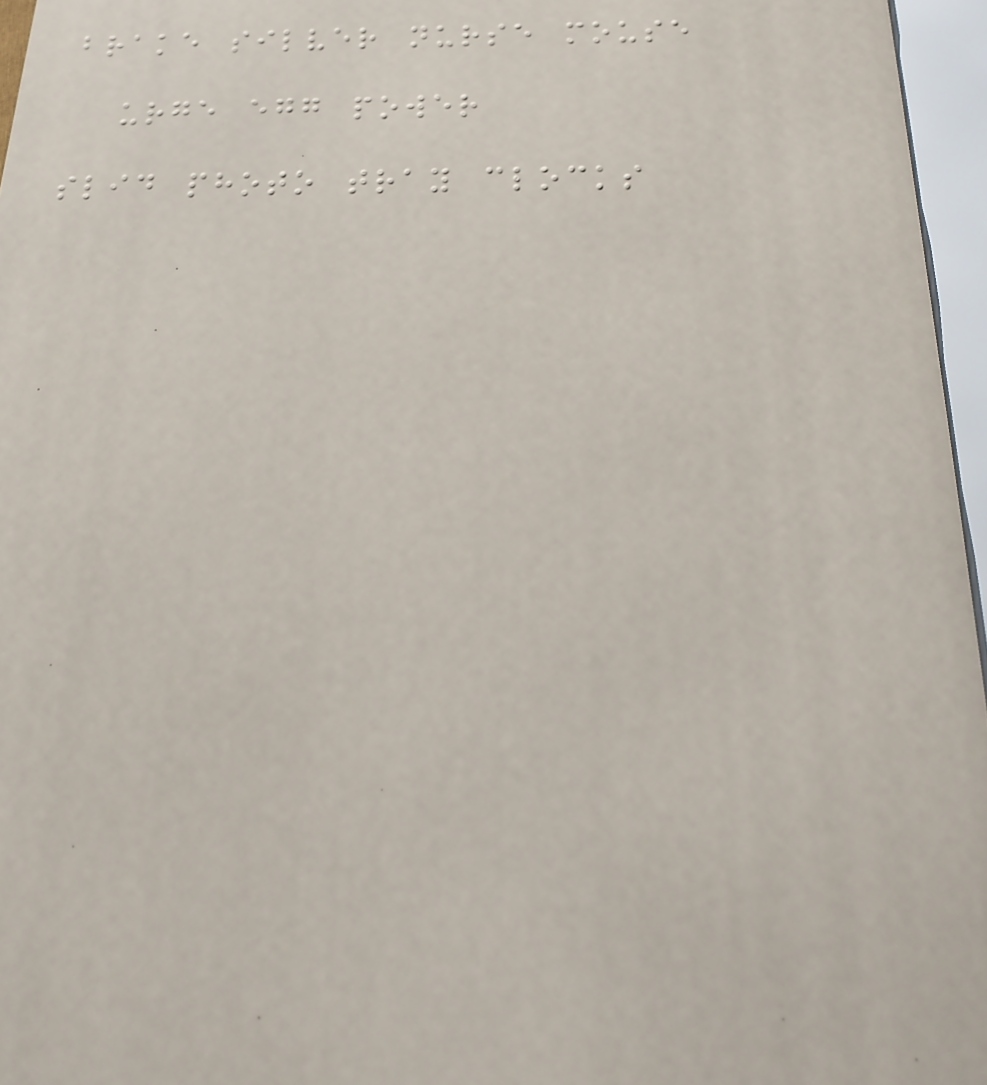brake silver nurse mouse
urge egg power
slid photo tray clocks
